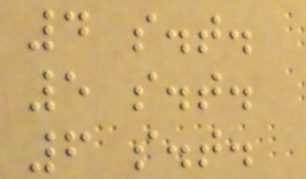4 s.t.
5 s.t.
6 s.t.
